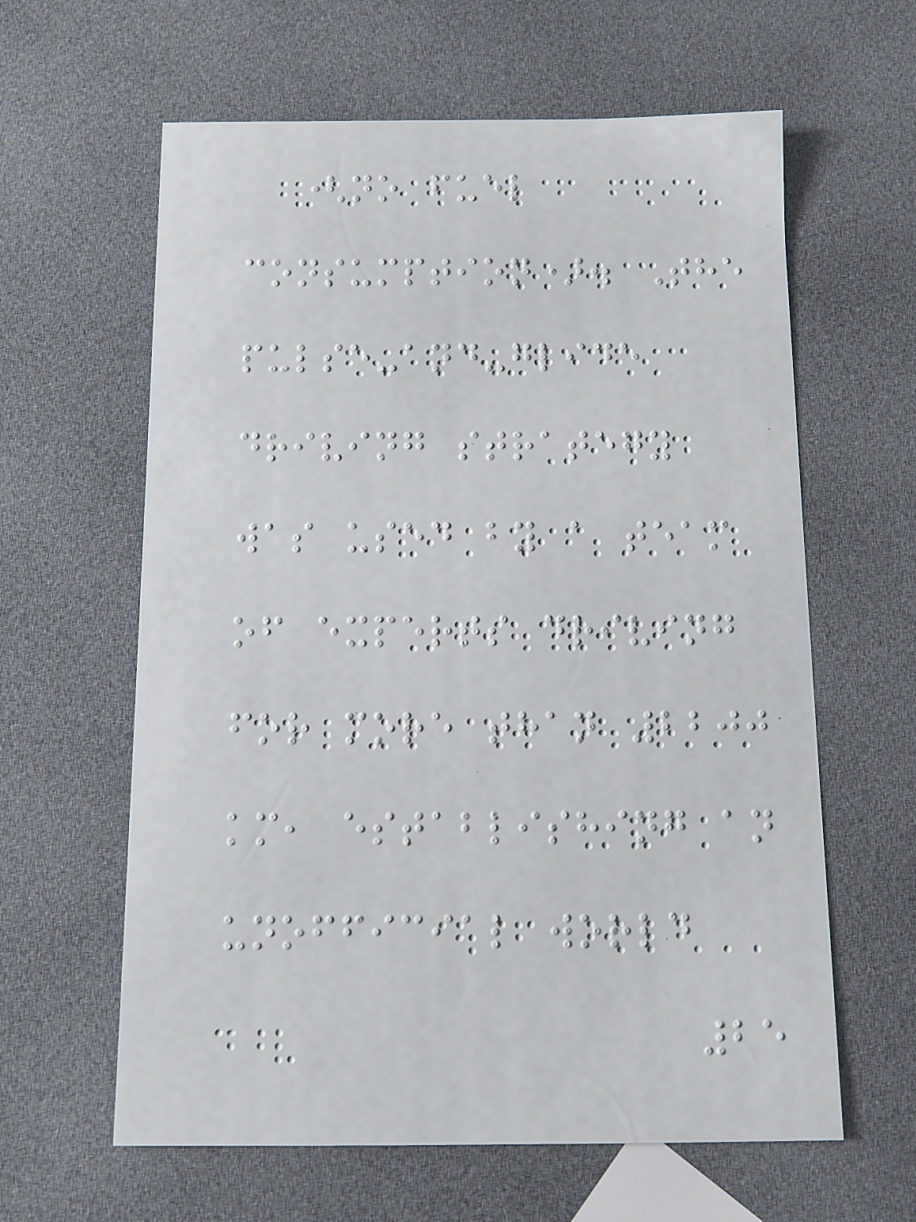(no fuel
consumption). The
pulse-and-glide
driving strategy
was used by a team
of experts driving
for more than 2200
km, establishing an
unofficial world
25
